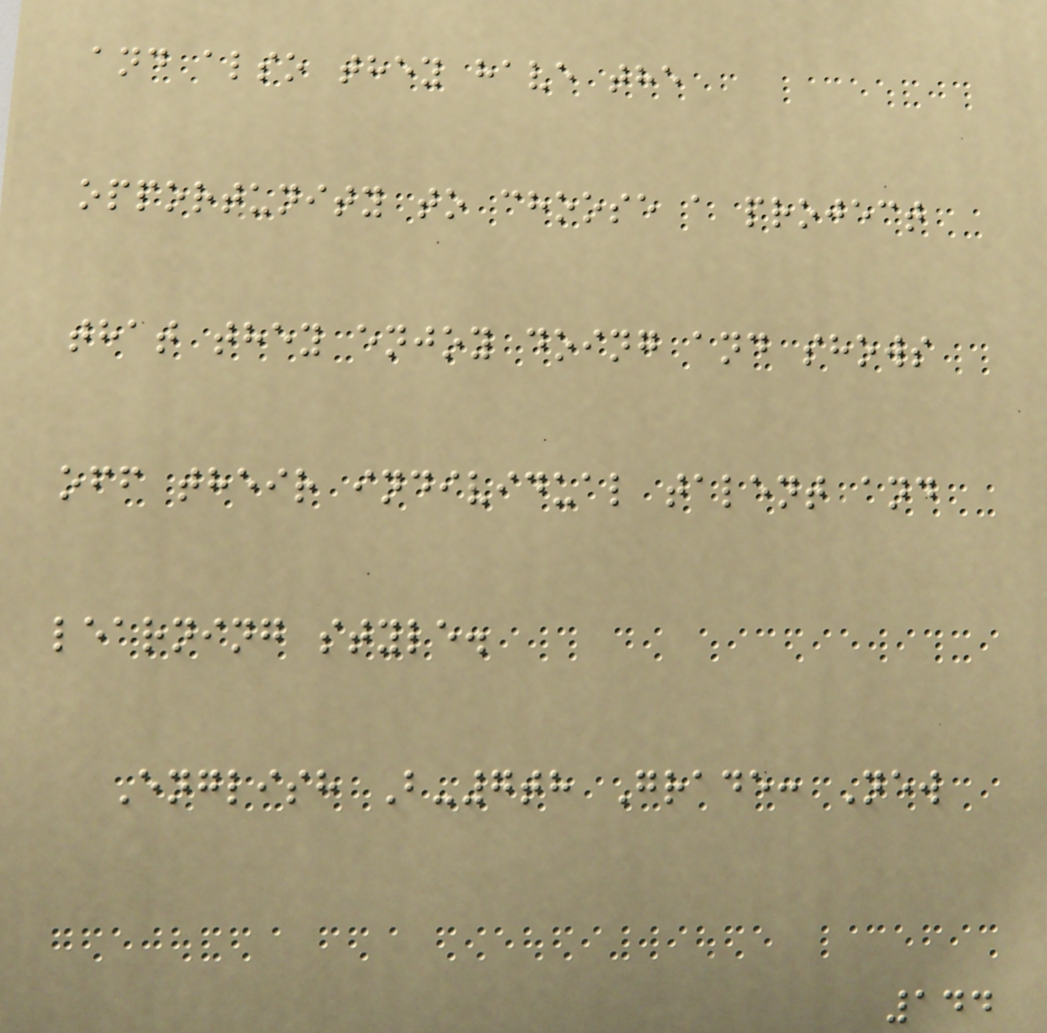and also they have the
opportunity to choose a project
that they enjoy doing and shows
off their individual talent and
learning style.
English B-7th Grade: New
144
